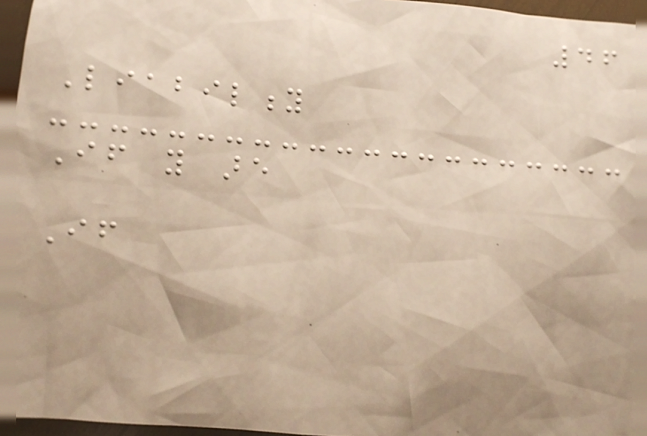46
Liability
If you are
If
